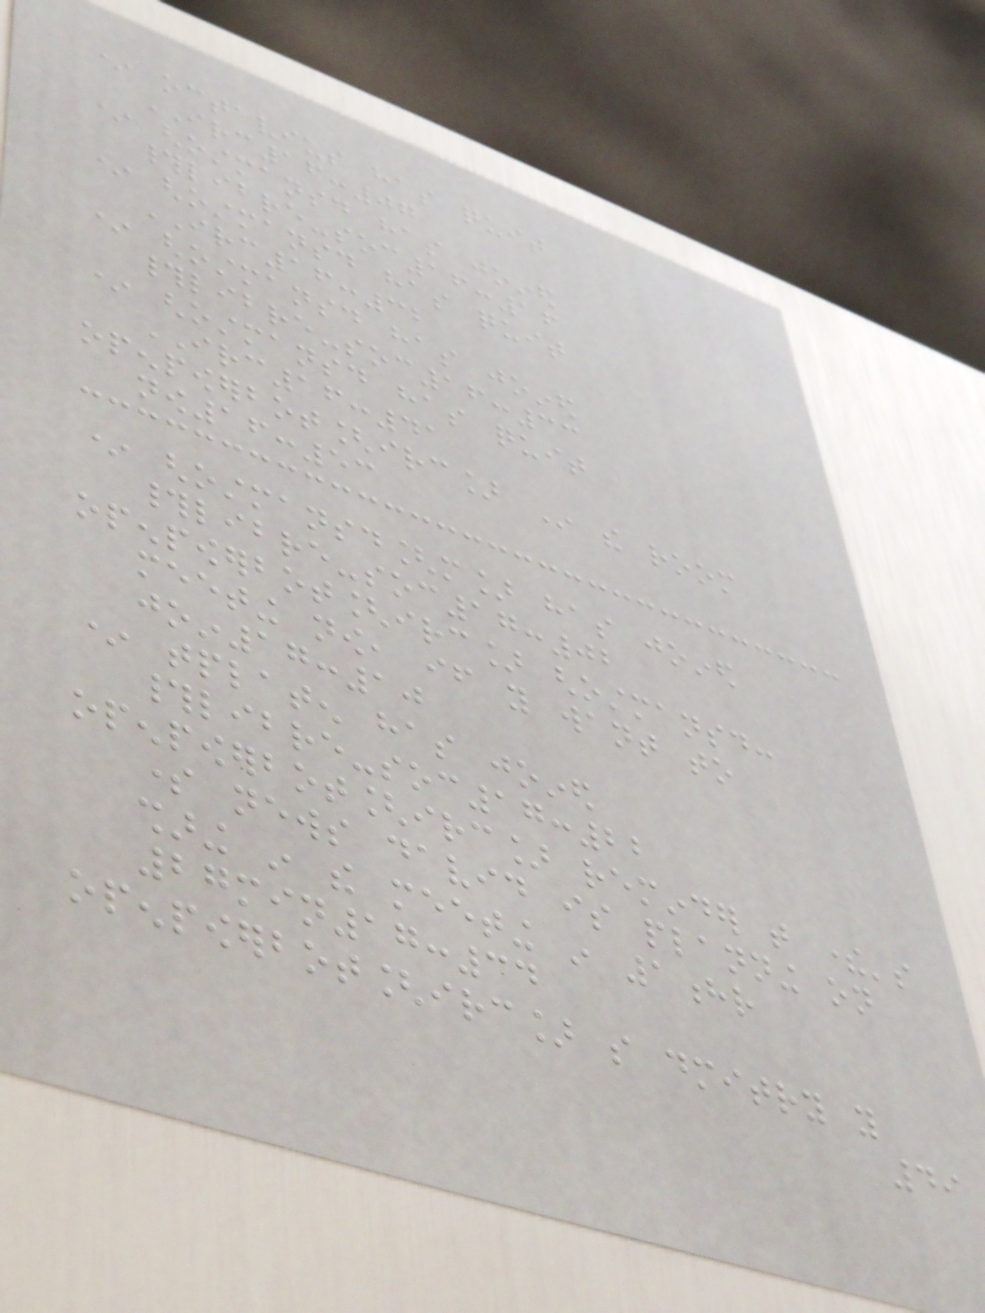* octavius has quit
IRC16:07
* ghostmansd has joined
#libre-soc16:16
* ghostmansd has quit
IRC16:32
* ghostmansd has joined
#libre-soc16:33
* ghostmansd has quit
IRC16:41
openpowerbot[irc] In the room
now16:53
* ghostmansd[m] has joined
#libre-soc17:02
openpowerbot[irc] ghostmansd:
meeting now, if you want to
join17:10
* tplaten has joined
#libre-soc17:22
openpowerbot[irc] reminder that there's
some news david is planning on
sharing in the meeting in 1hr
27min17:34
openpowerbot[irc] so dmitry you
49
